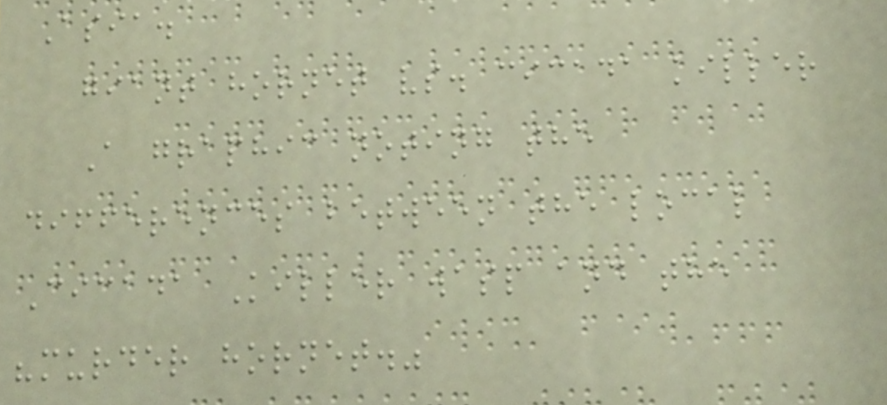Asia.
giant hornet vs. cicada killer
A graphic noting the
differences between the local
Cicada Killer wasp and the
"murder hornet."
